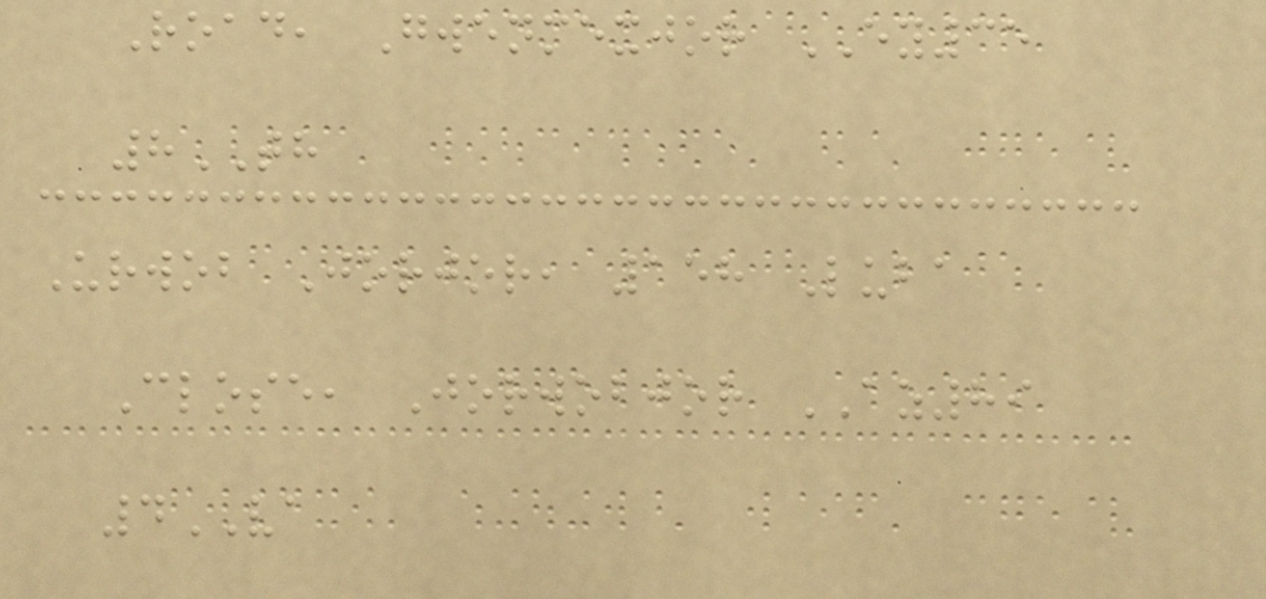Road, Gwenmexjor EY35
8TH
Urwob Jorjor, 158 Luba
Close, Jorwobjor AZ89
4VA
